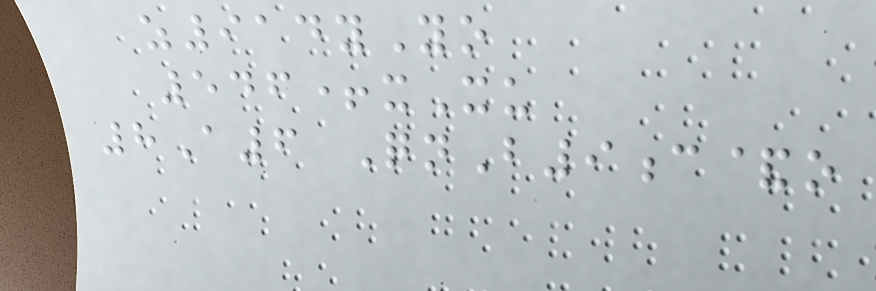z914yYo
546+xXu
8A6 QnB9c&o
